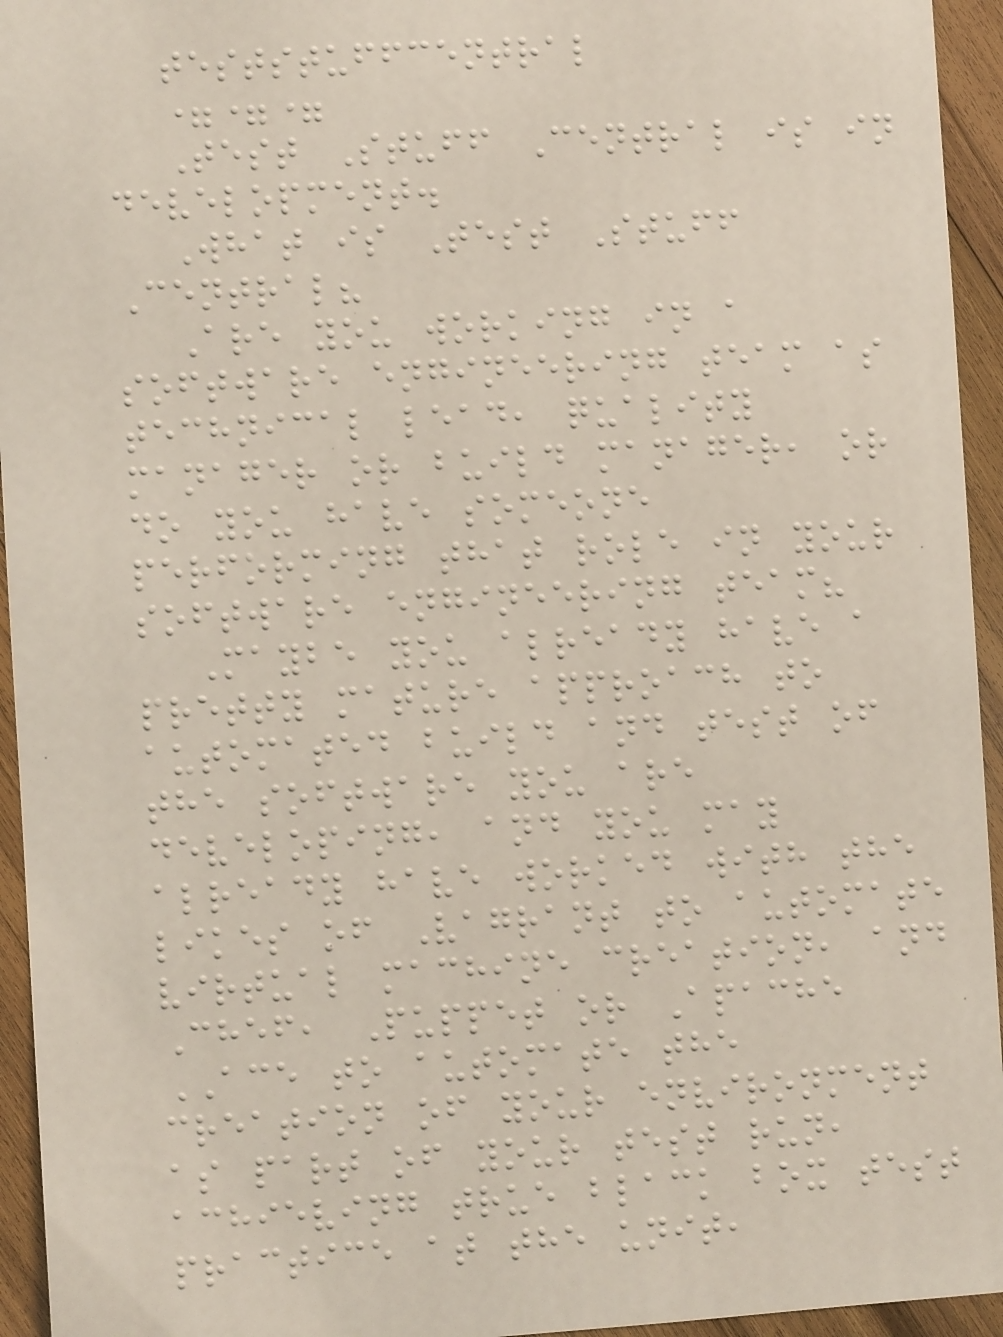teststuffcentral
===
Test Stuff Central is in
development.
What is Test Stuff
Central?
Are you working in a
software engineering team as
technical lead, quality
manager or build manager, or
do you have someone
performing that role in your
software engineering team?
Maybe you already have a
pretty mature approach to
automated build and test of
the software you are
developing, and you may
already have worked with the
likes of Vagrant to automate
virtual machine creation, and
Chef, Puppet or Apache
ACE to automate the
creation of your environment
as part of your test run,
achieving true black box test
practice at the unit,
